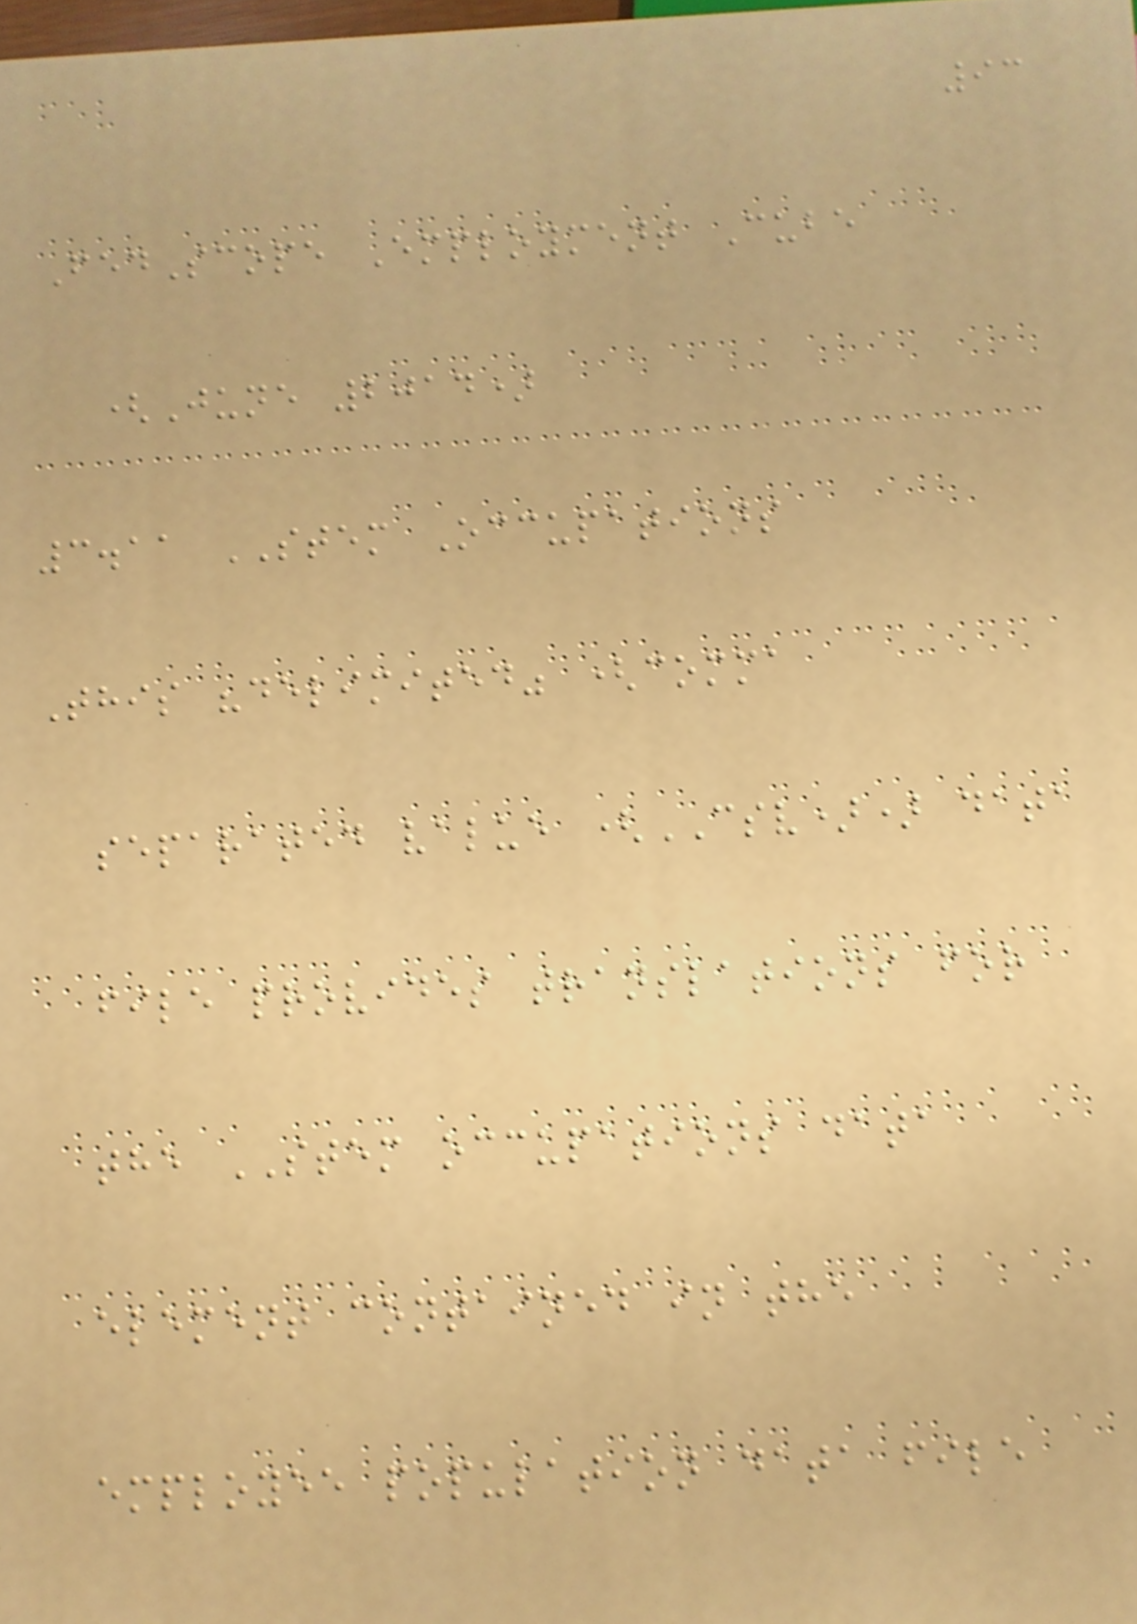93
FedScope Employment Cube
(June 2014)
3.11 STEM Occupations
This "delimited" (comma
separated value (CSV)) data
file provides translations for
the STEM occupations data
element contained in the
employee population data file
